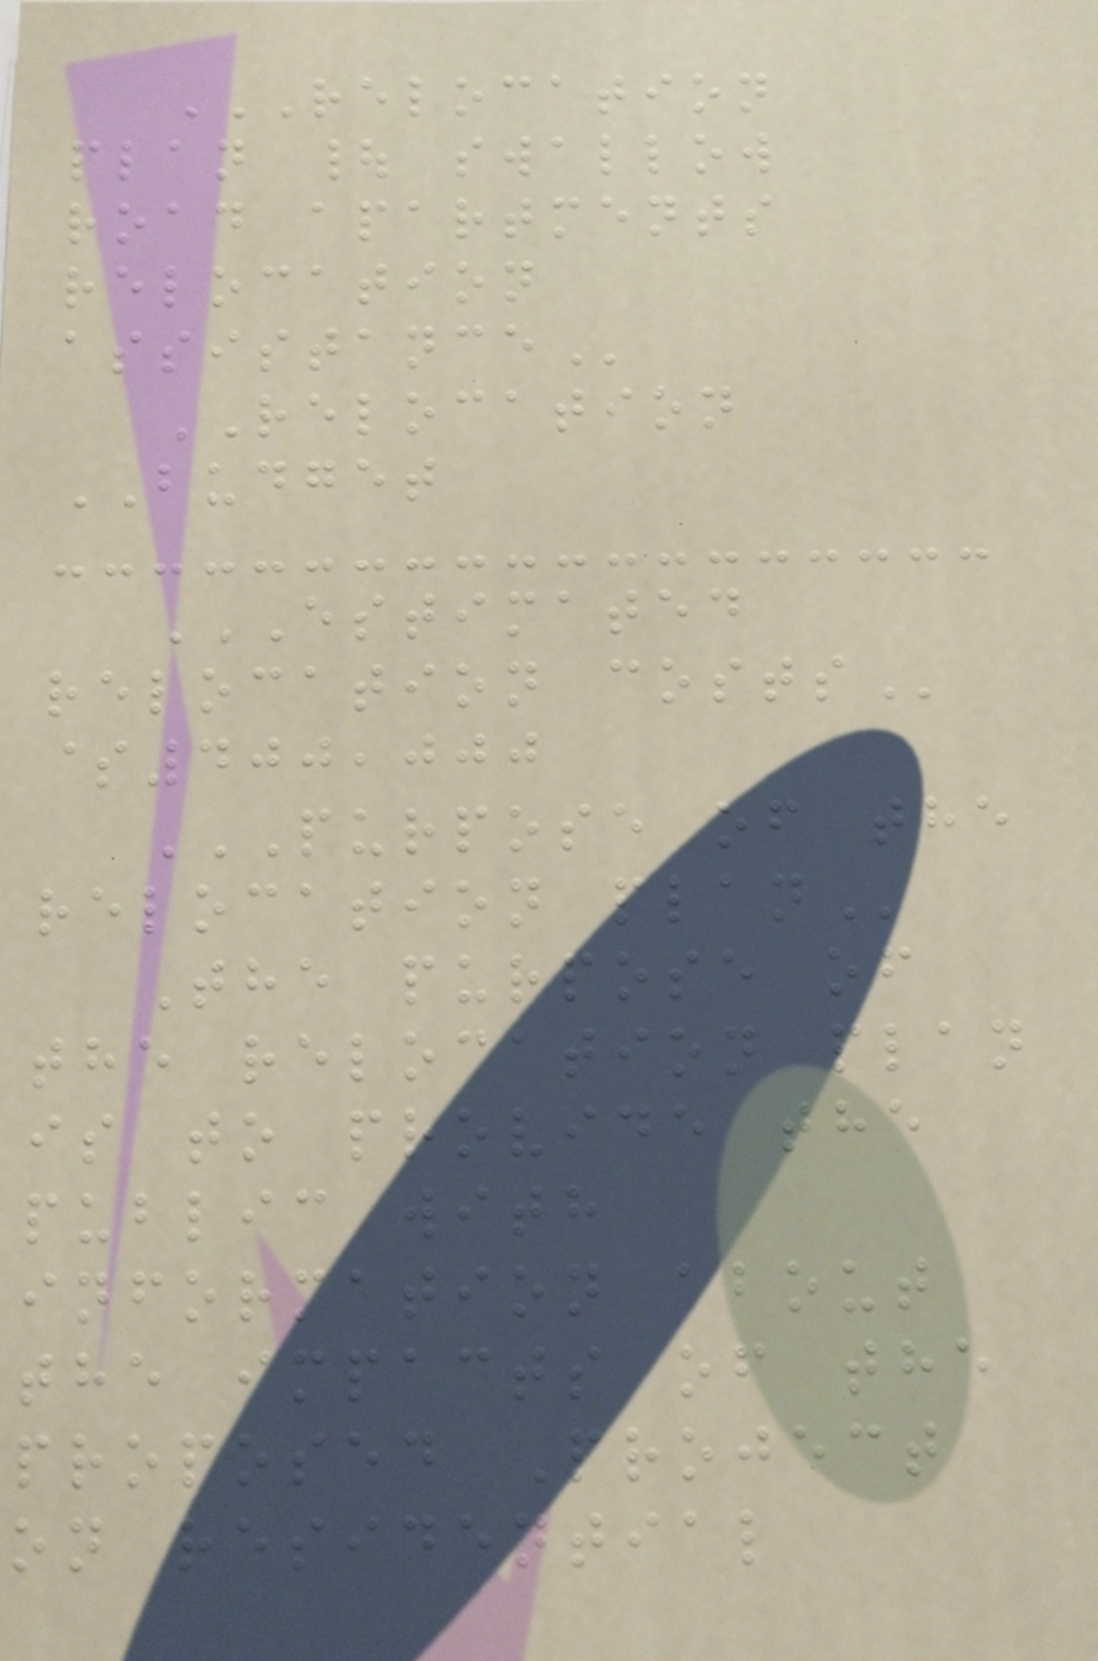RELOCATION
PLAN | SWALLOW
ROAD APARTMENTS
RELOCATION
ASSISTANCE
RELOCATION
BUDGET
ESTIMATED
RELOCATION COSTS
$400,000
PURPOSE OF THE
RELOCATION PLAN
The purpose of
the relocation plan
is to provide the
public with
information about
the impacts of the
proposed Project
on residential
